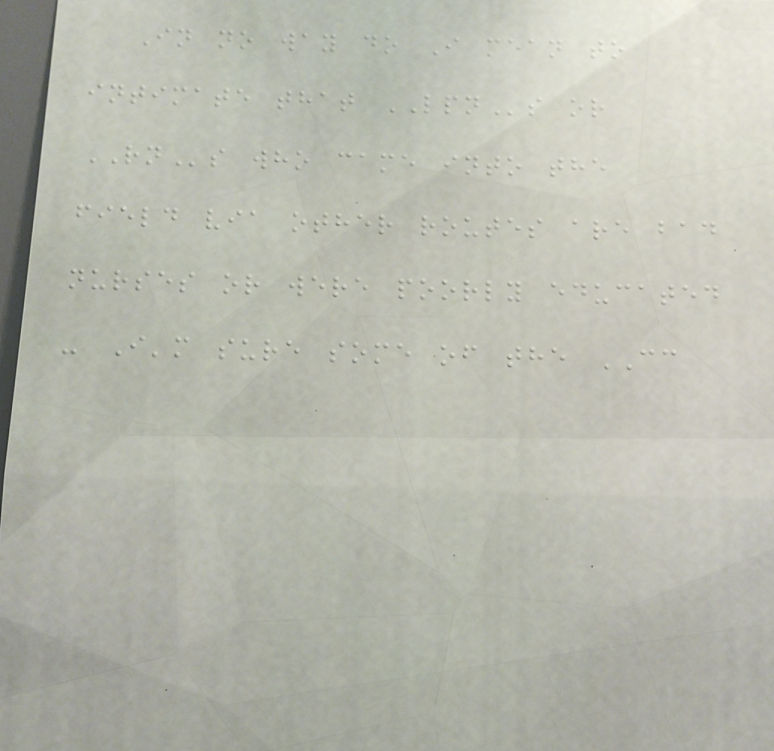In no way do I mean to
intimate that LPNs or
RNs who came into the
field via other routes are bad
nurses or were poorly educated
- I'm sure some of the CC
